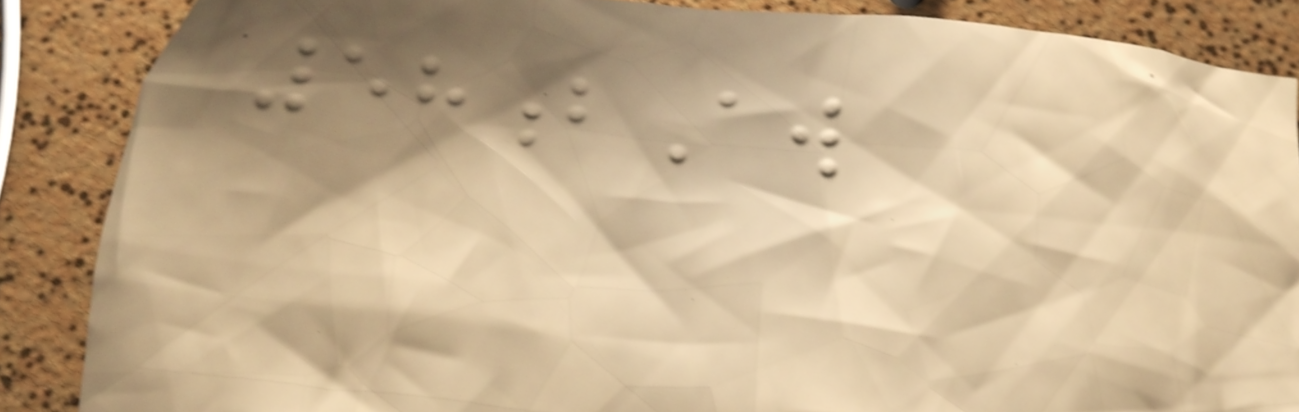58bAw
